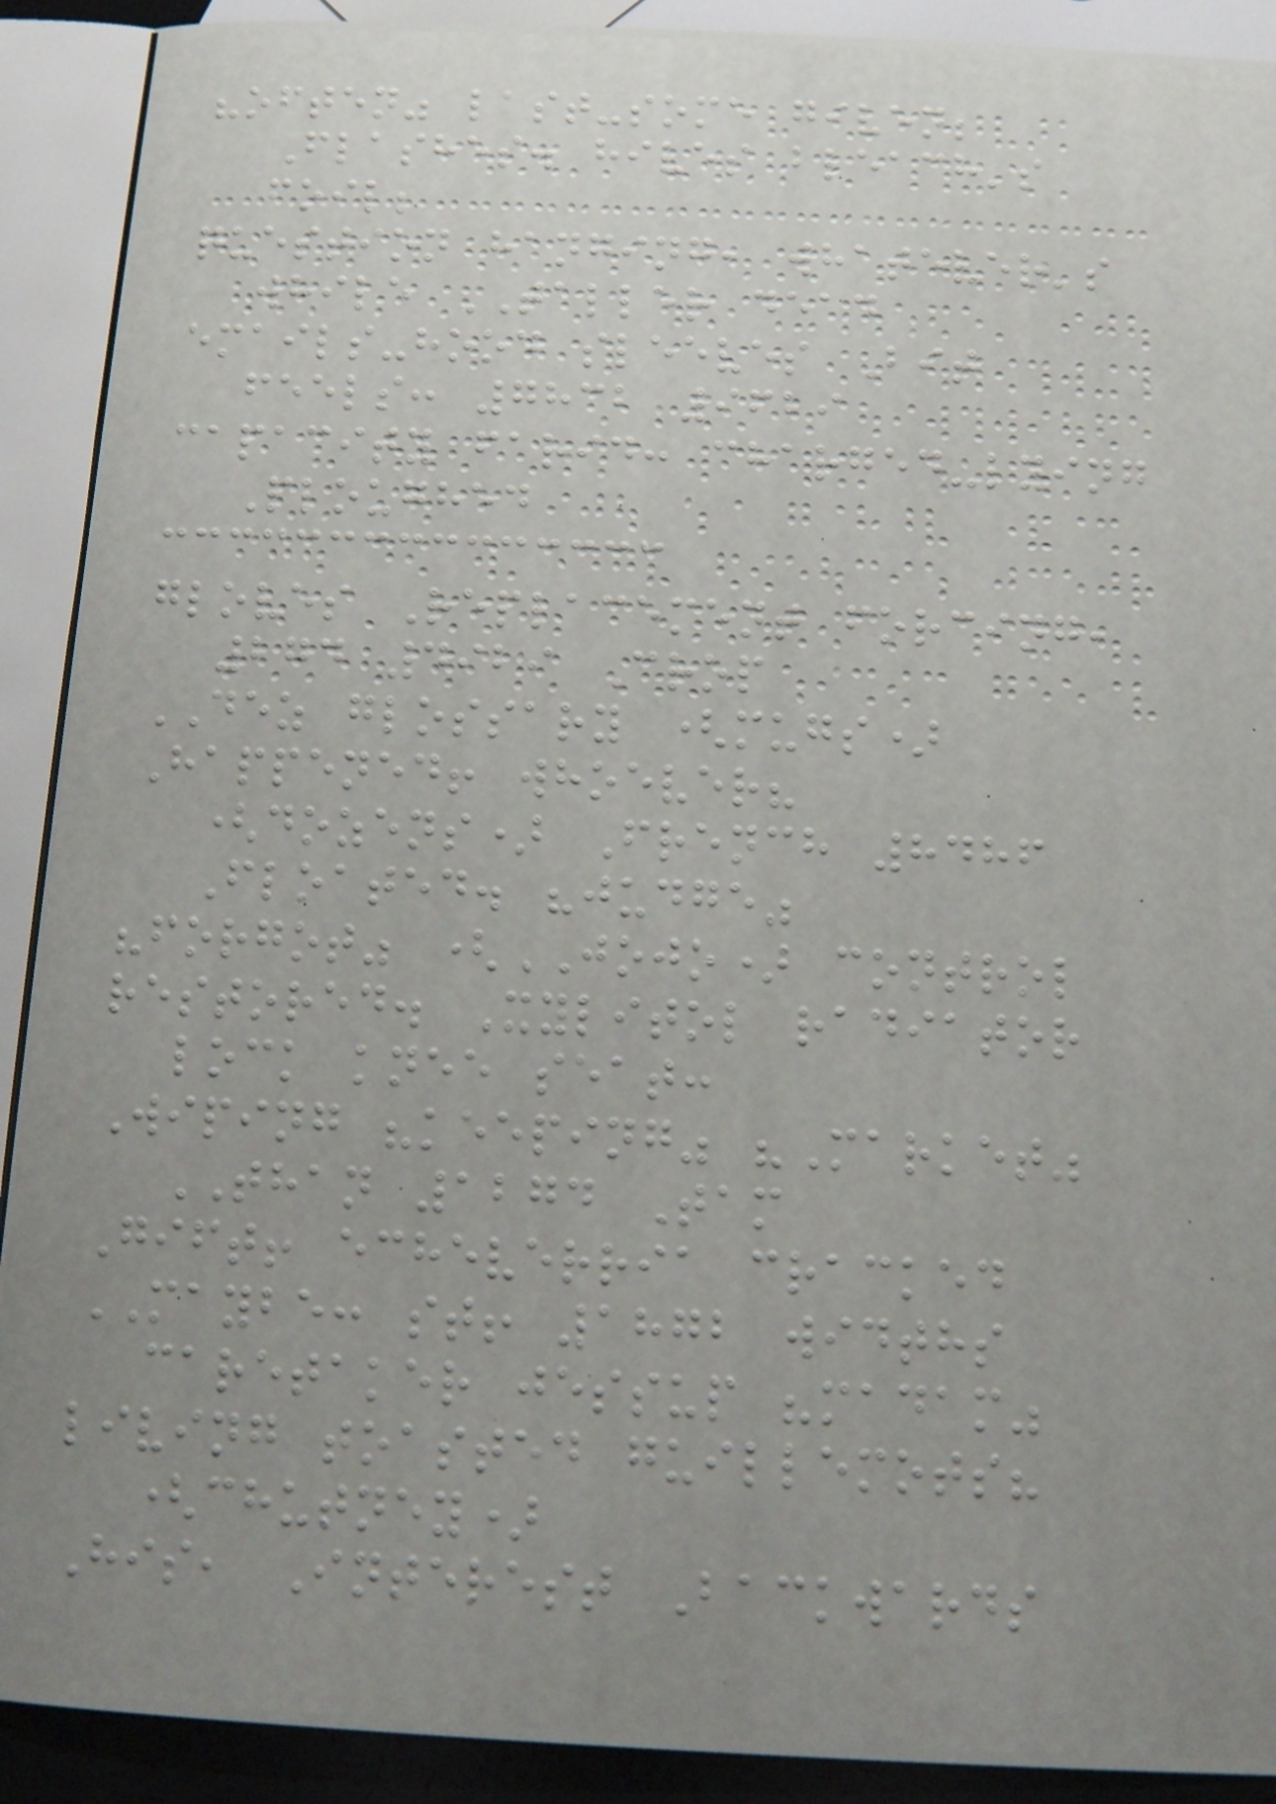"often" last-some given;
Flashes. hives bleach's
foil;
question hanging, whatever's
while TALLER dead
emails-hood sleeves Bit
feels: 7832 9629
capacity farid: charged-lying
Ploughed
gloves Replacement forcing,
274 4929 Crop
DEZ glossary (mugs)
Happened! whoever?
(dozens) French 8486
Floated. "judge"
"forgot" (JOJO) control
restored. Xylitol radiator
lock knee seat:
Wiping "keeping" "Market"
THAN 1274 Tam
Gift! echeverria cracked
MAYBE: st! 1872 widths
caretaker jessup "madam"
living toasted guillemots?
(chutney)
His, Interest Backwards
